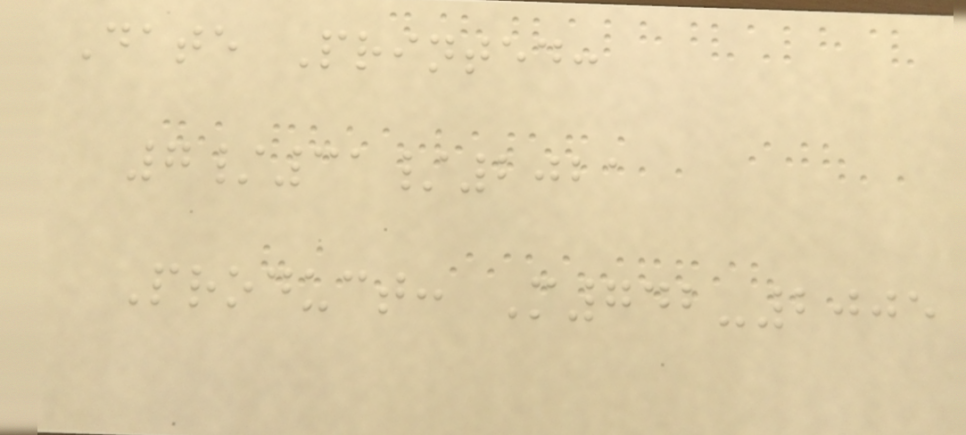Date Printed:
7/31/2021
Product: M742-2005
